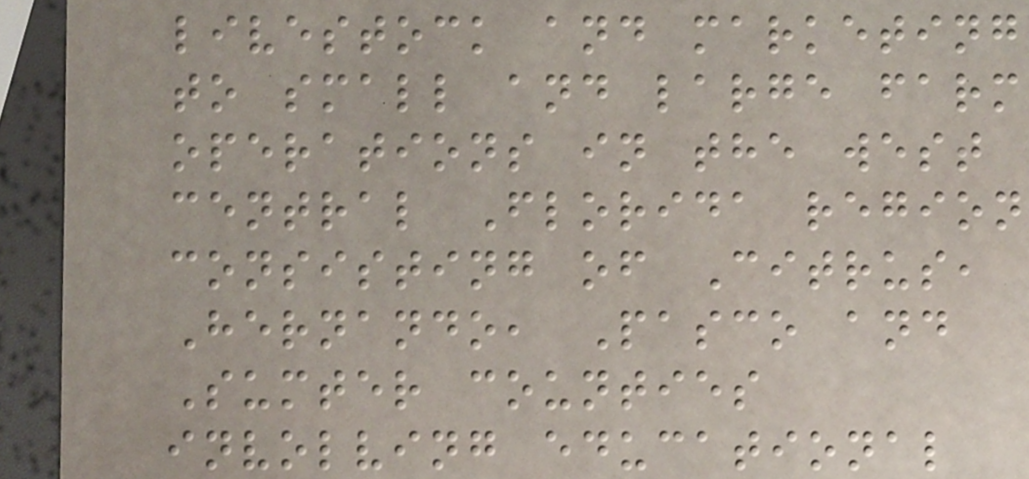livestock and marketing
to small and large farm
operations in the west
central Florida region
consisting of Citrus,
Hernando, Pasco and
Sumter counties
involving educational
